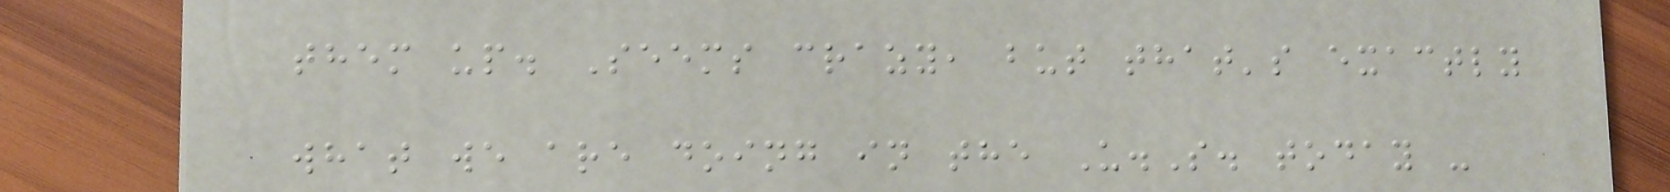them up. Seems crazy, but that's exactly
what we are doing in the U.S. today -
